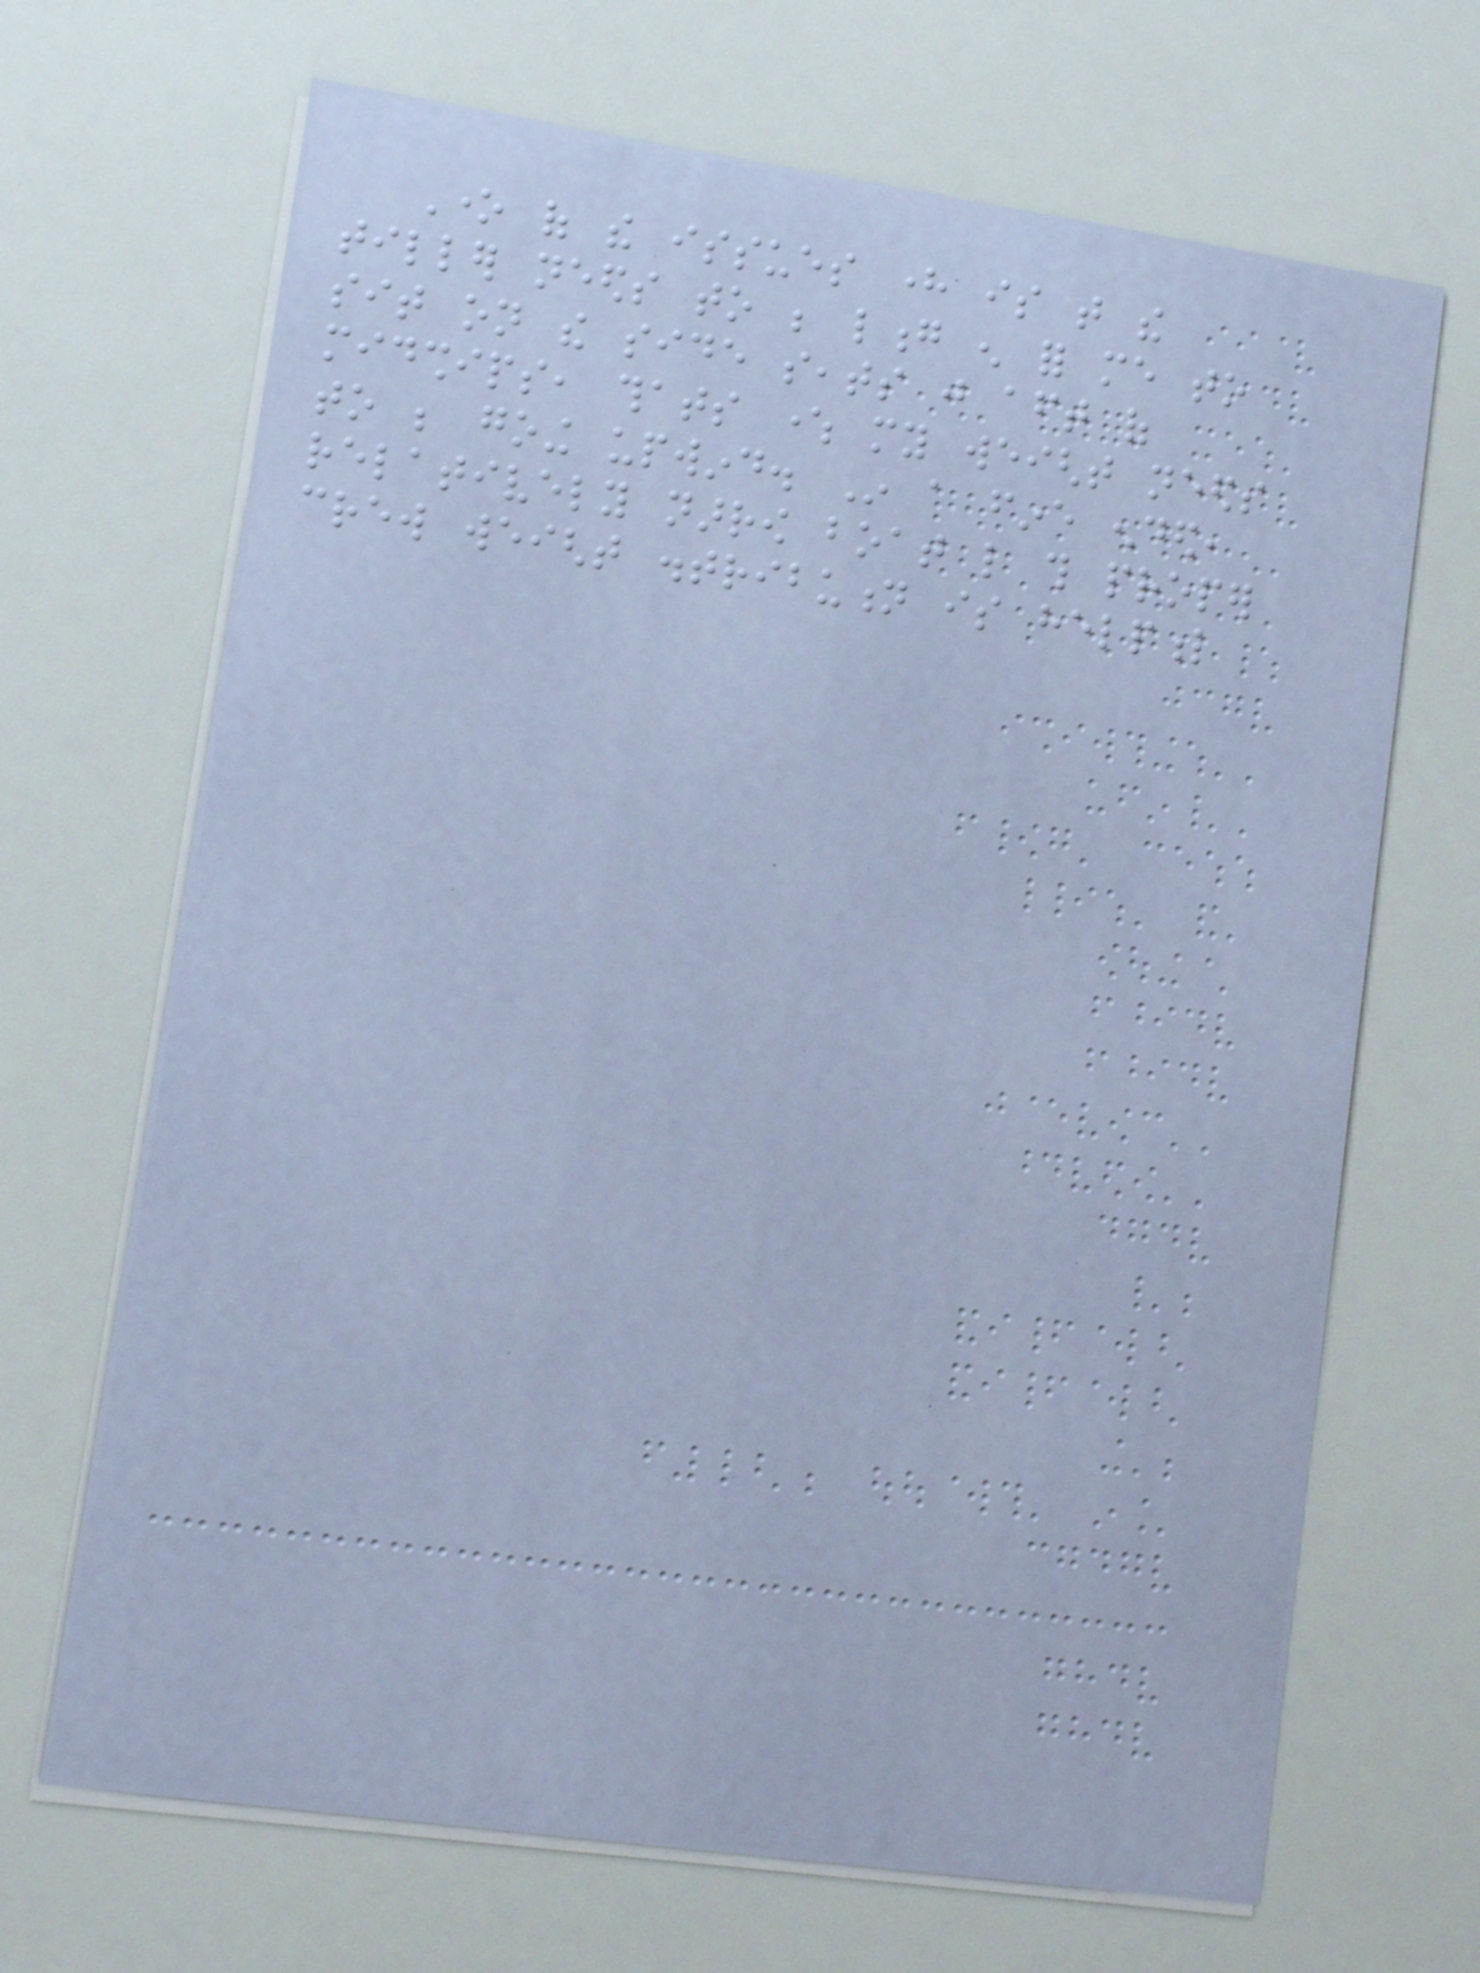One of the issues here is that the
tiller needs to be long enough for me to
sit on the side seats just aft of
midships, thats where my weight needs
to be going upwind. In a fine ended,
relatively narrow boat like this proper
crew weight distribution is helpful
